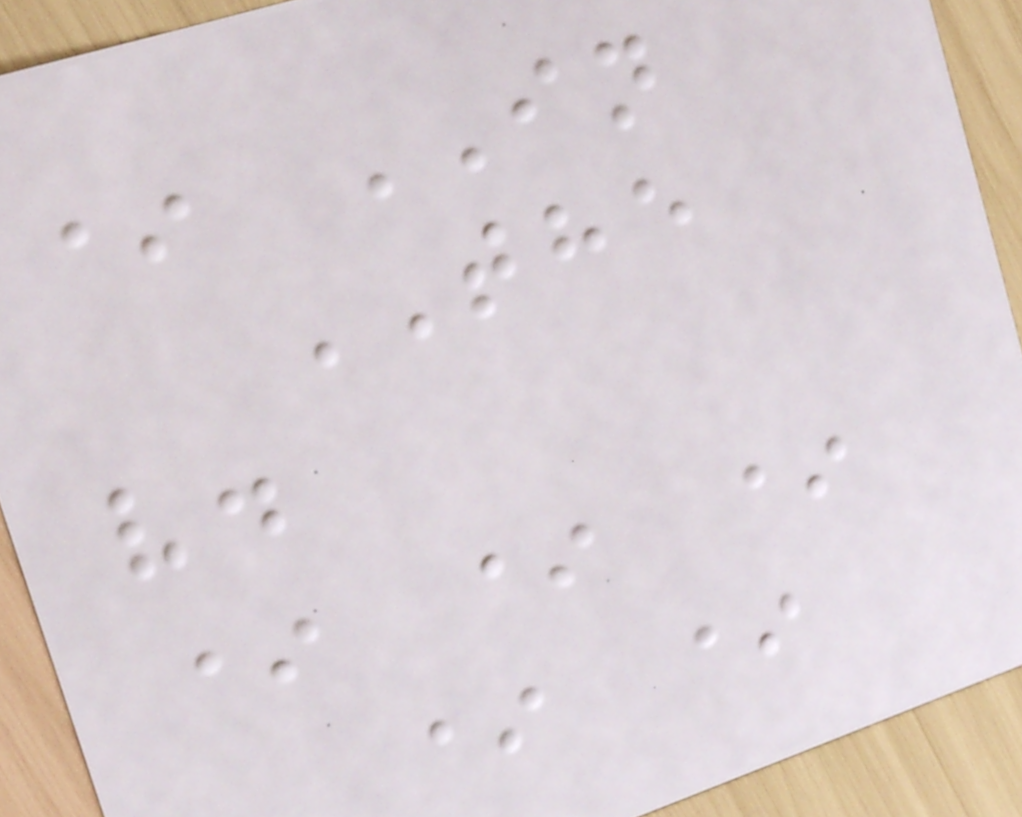* IN
THE
v.
* * *
* *
